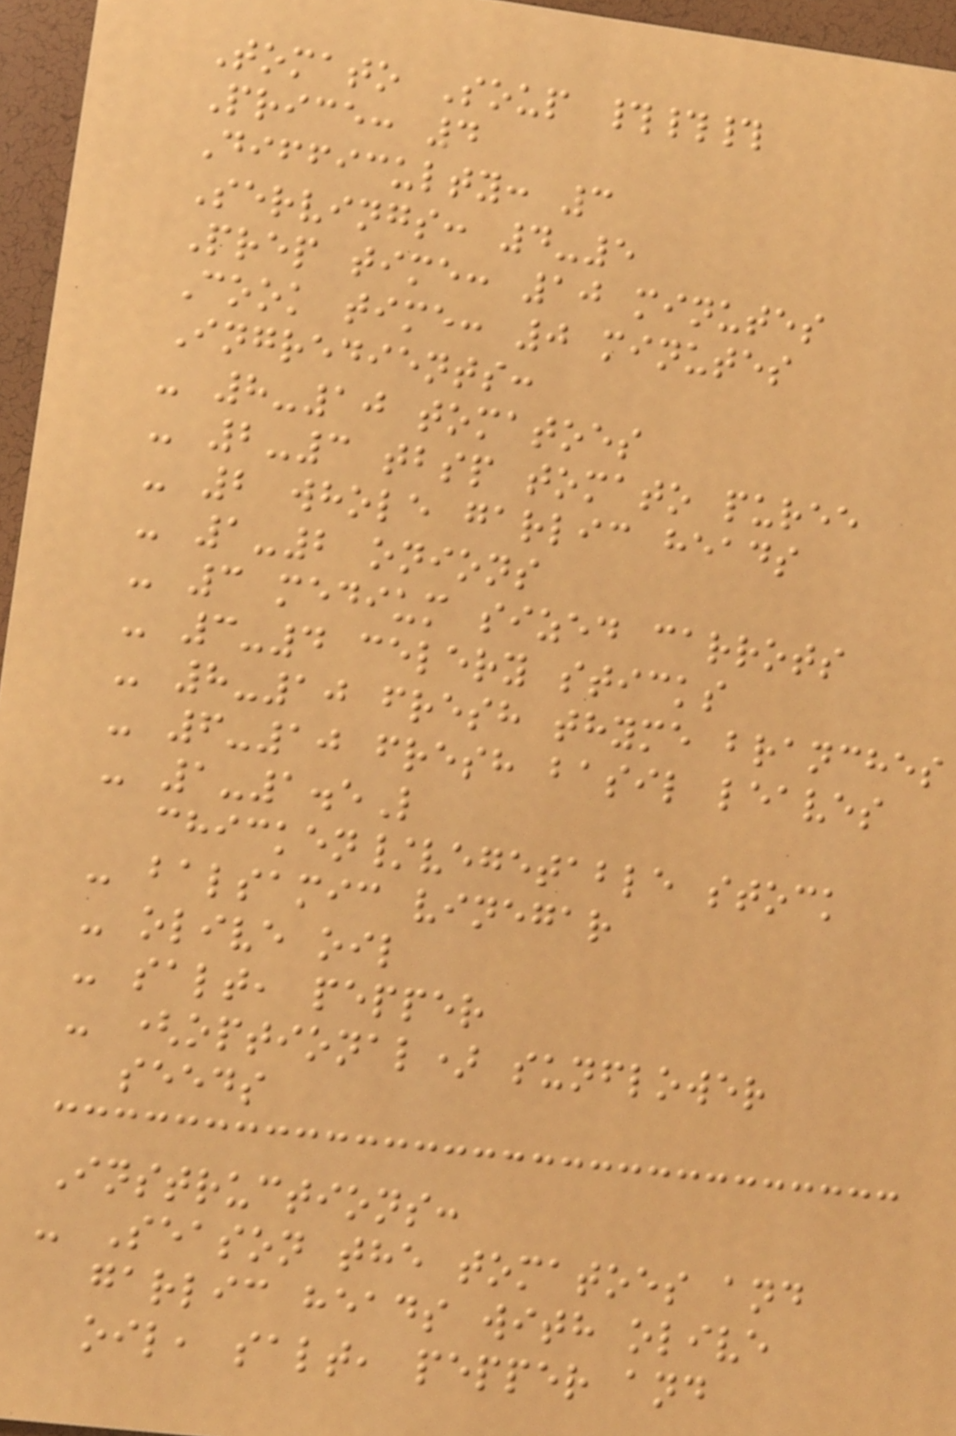Tomato Soup ###
Price: 4
Difficulty: 3
Servings: 4-5
Prep time: 10 minutes
Cook time: 0 minutes
Ingredients:
- 8-10 tomatoes
- 2-3 tbsp tomato puree
- 2 whole garlic heads
- 1-2 onions
- 3 medium sized carrots
- 3-4 celery sticks
- 8-10 fresh thyme branches
- 6-10 fresh basil leaves
- 1-1.5L
chicken/vegetable stock
- balsamic vinegar
- olive oil
- salt, pepper
- (optional) sunflower
seeds
Instructions:
- Season the tomatoes and
garlic heads with olive
oil, salt, pepper and
